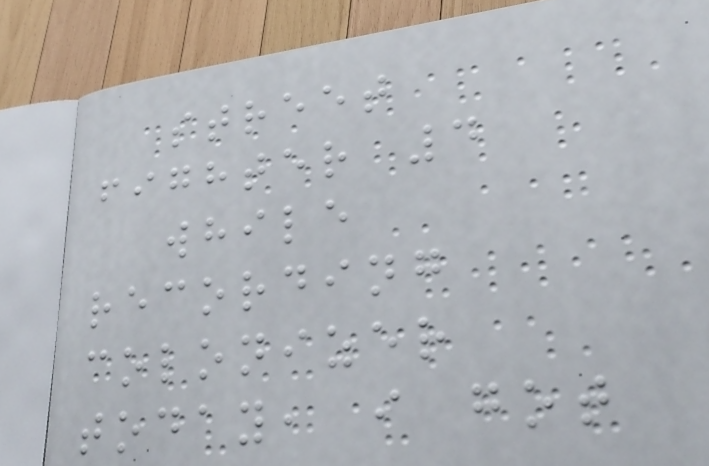street
fighter 4
while
recording
colonizer
today, i got
